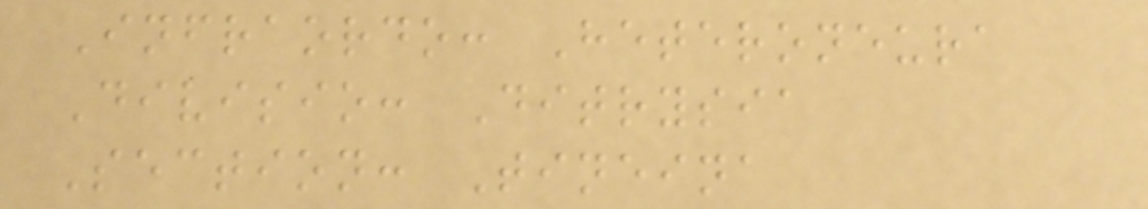Infraordo: Heteroneura
Divisio: Ditrysia
Section: Tineina
